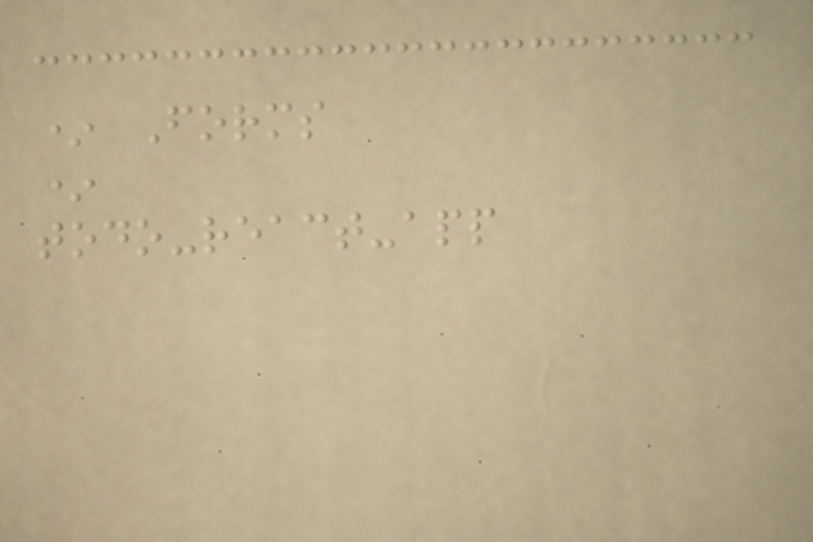* Forms
*
todo-react-app
